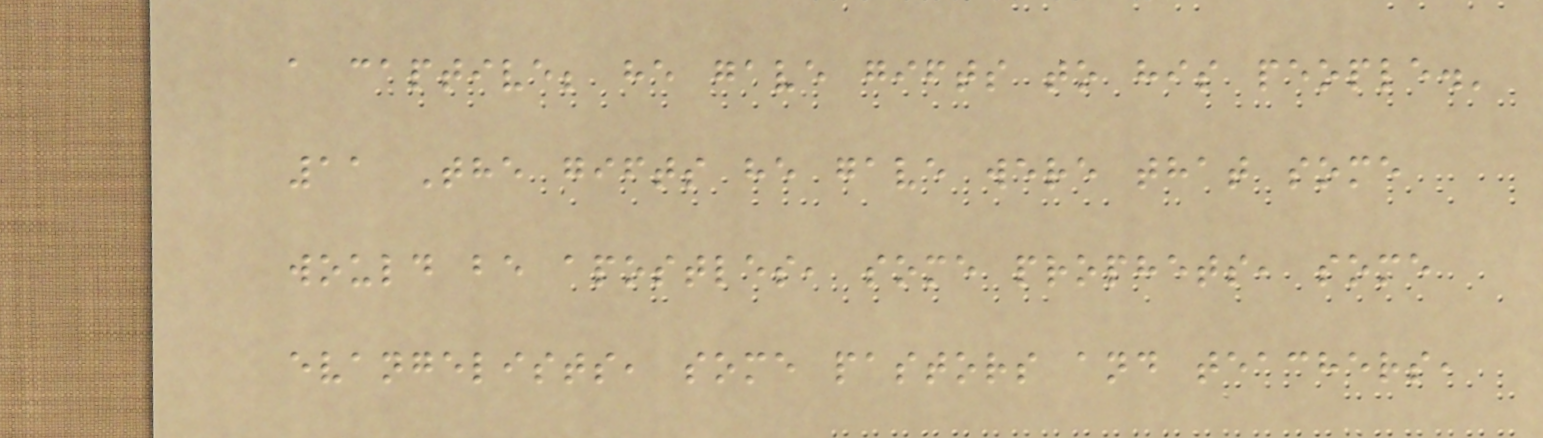a captive; he gave gifts to his people.'
11 The gifts he gave were that some
would be apostles, some prophets, some
evangelists, some pastors and teachers,
